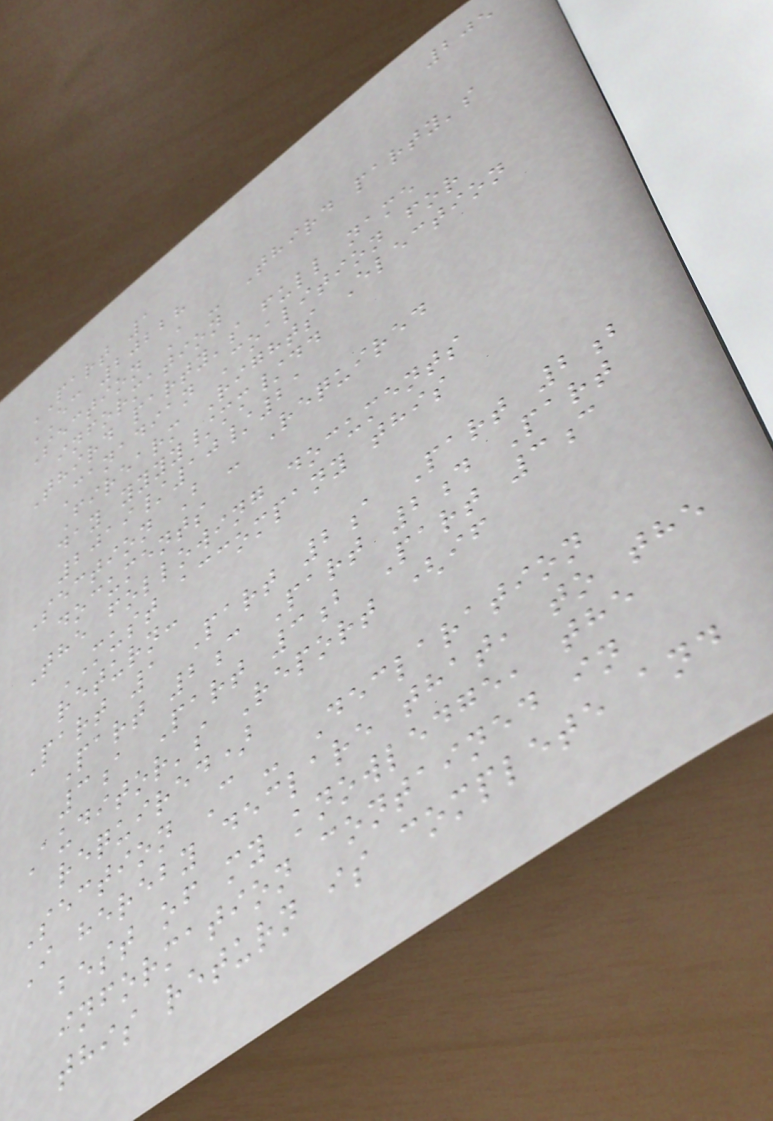205
PART 1
EC 20228
Section A - Third party's
information
Third party's full name
Canadian Coalition for
Firearm Rights Election
day yyyy/mm/dd
2019/10/21
Section B - Required
documents
The following documents
MUST accompany this
return:
Part 1 Part 2a Part 2b
Part 2c Part 2d Part
3a Part 3b Part 3c
Auditor's Report (if
required)
Section C - Declaration
I hereby declare that, to the
best of my knowledge, the
information contained in
this return is complete and
